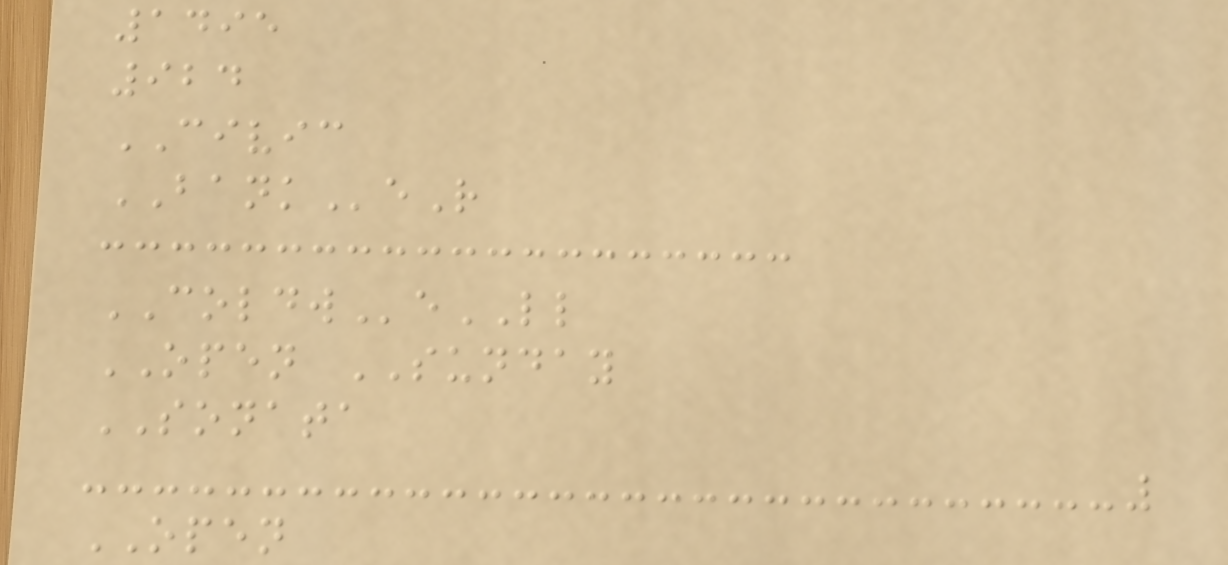1495
924
CIVIC
BANKeR
COLDWeLL
OPEN SUNDAY
SONATA
OPEN
